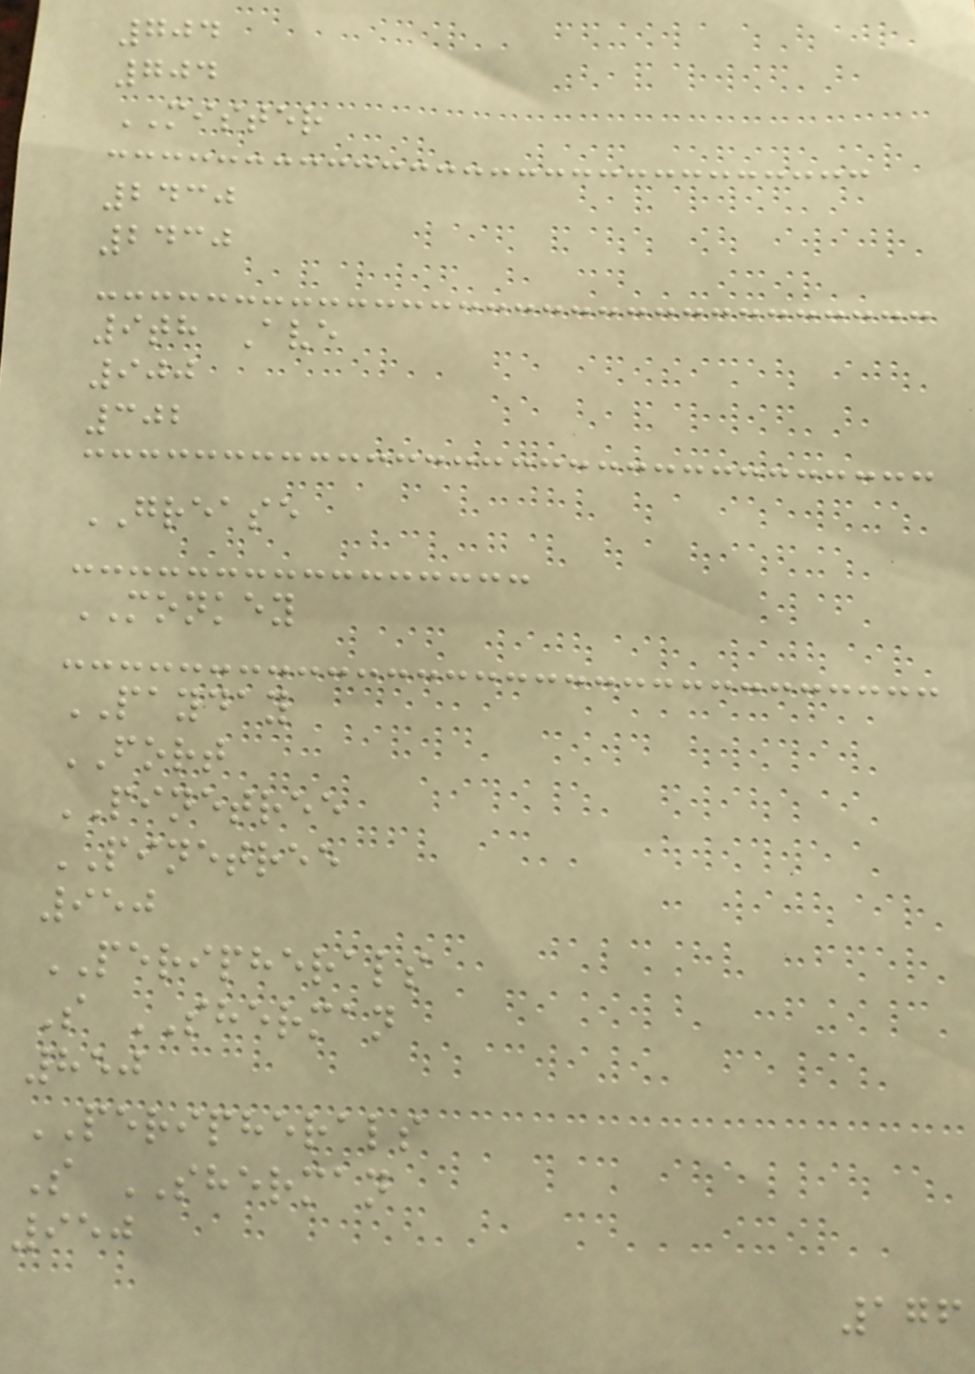704
704
MISTER
2430
2430
9th Ave
900
302
GREASE
MONKEY
PAYDAY
FORT
PINETREE
PINETREE
950
PERIPHERALS
S SHERMAN
850
PERIPHERALS
S SHERMAN
950
176
